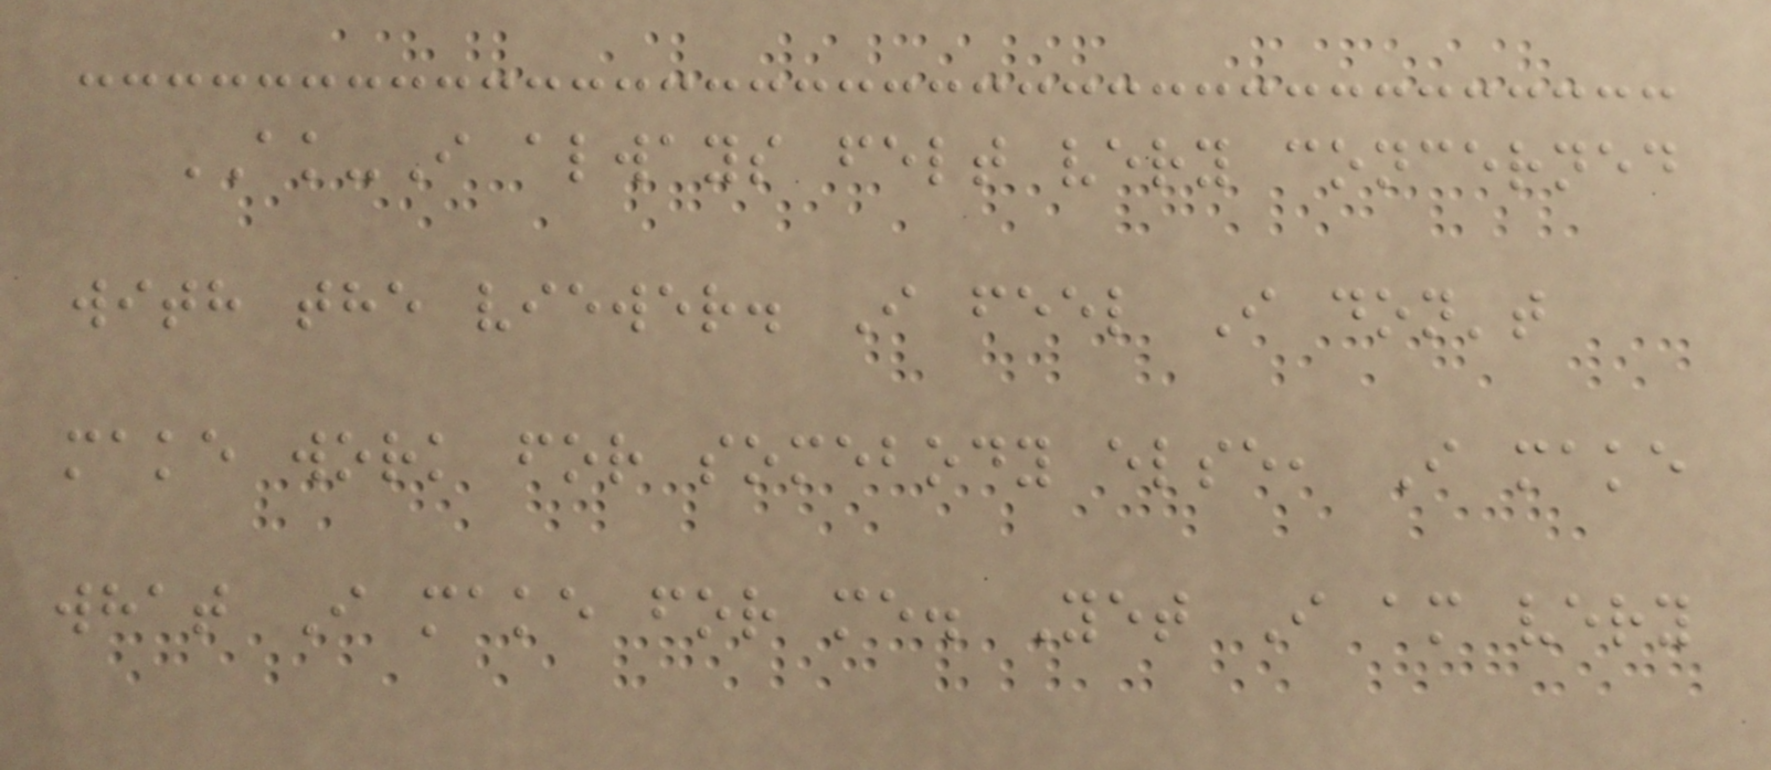AK-I always felt very concerned
with the viewer. I feel I don't
make work for somebody else, I make
what I make for me. Yet I am very
